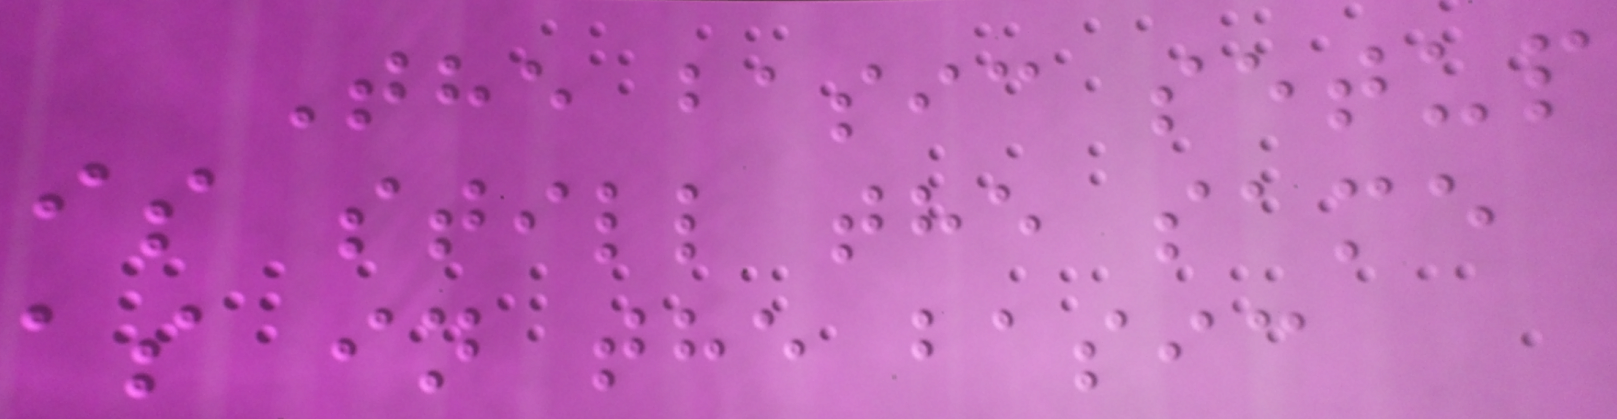The basic setup
is still the same
as in the basic
